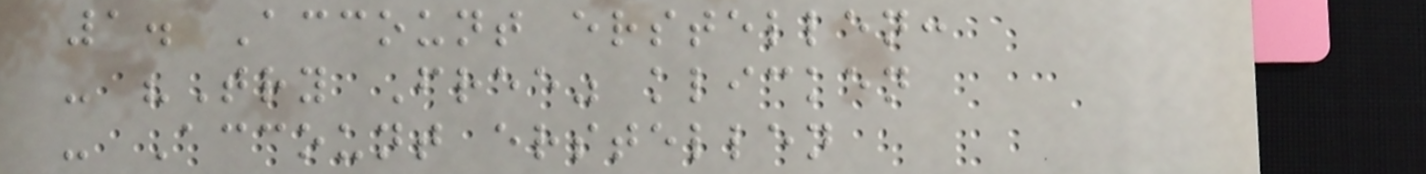1. Account erstellen:
- "Try Free" klicken
- Account erstellen
